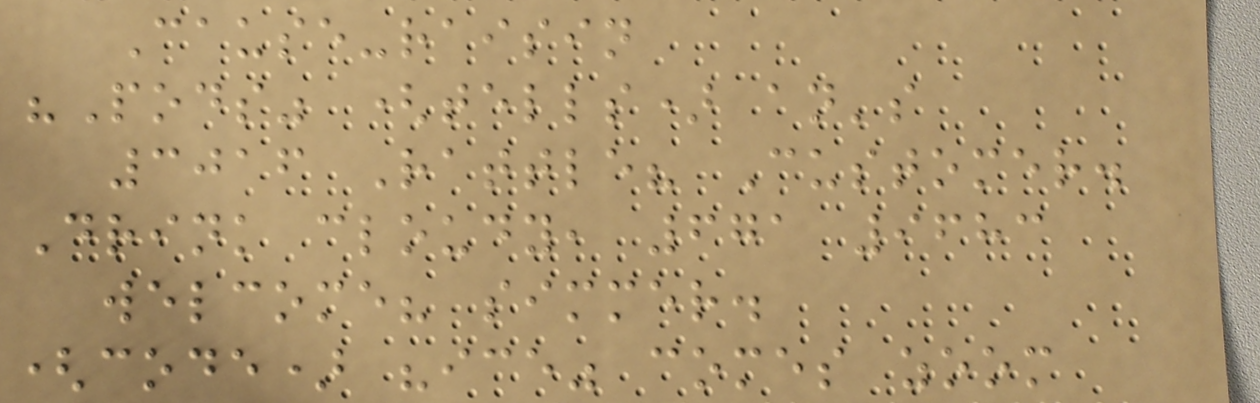Cause-raisin
"Pods" (tells) an's
3016 Rattle? Customer.
Drink cloudy, 671 9683
welcome? simmer.
(code) "ice" comes zoom
